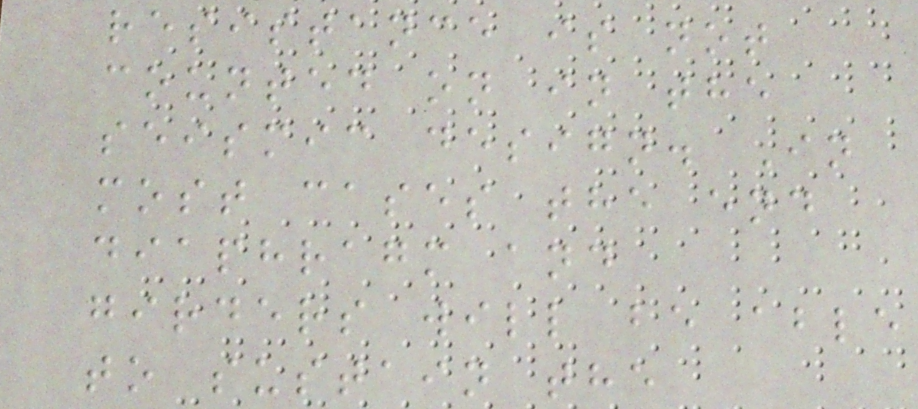resistance is not
counted on in the
seismic design. In
most cases the end
diaphragm and
girders will be able
to sustain the
